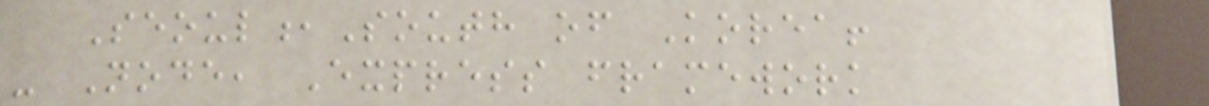Seoul,South of Korea!
- Node, Express framework
